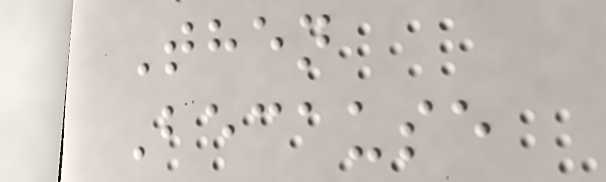Then
Because
